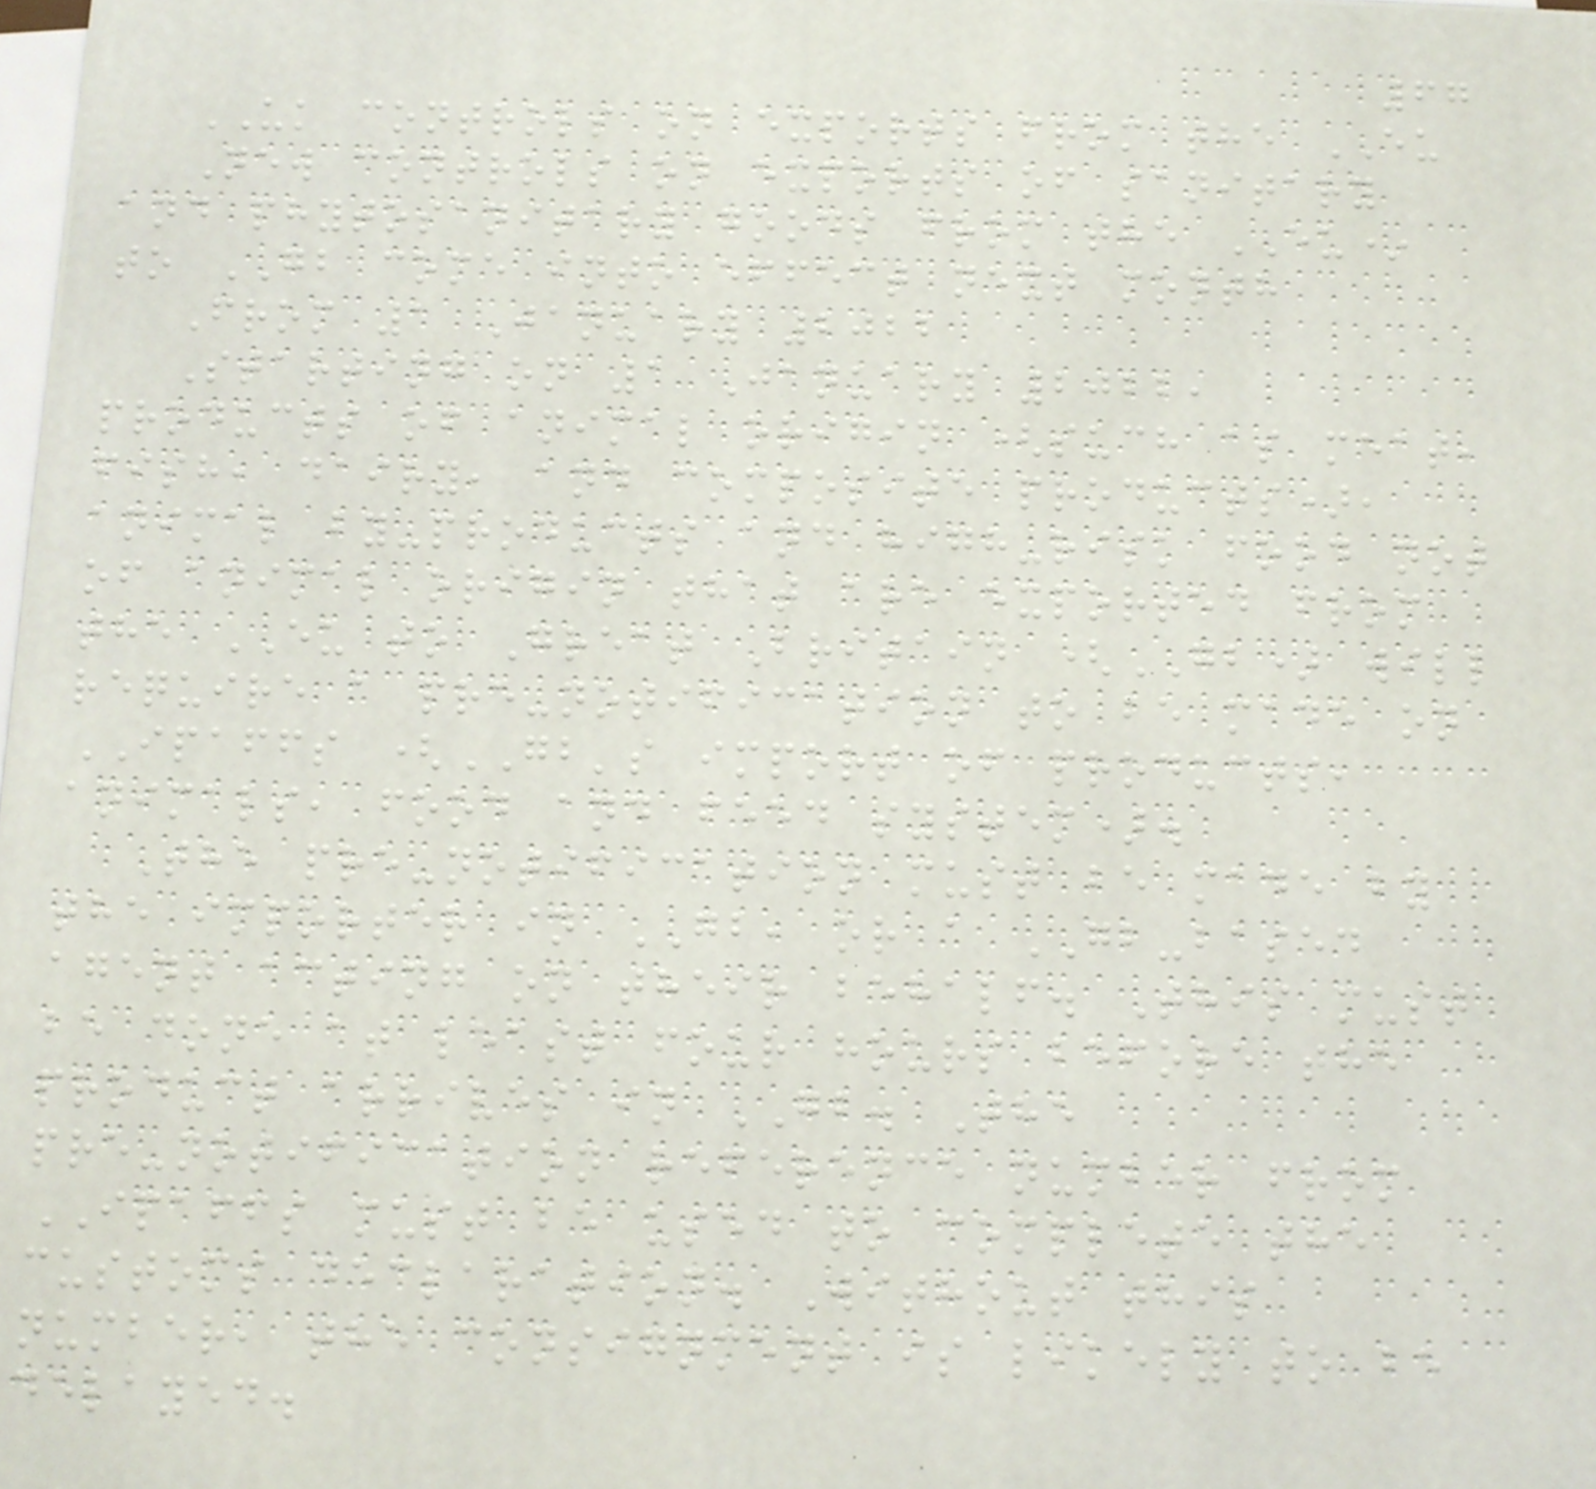67
UK controls on exports from the EU
New controls on exports of sanitary
and phytosanitary goods from the EU*
to GB come into effect next month
From 1 January 2022
Starting on 1 January 2022,
products of animal origin (such as meat,
fish, dairy, and composite products),
animal by-products and high-risk food not
of animal origin that are exported from
the EU to Great Britain (GB) will
require a pre-notification to be made on
IPAFFS (GB's import of products,
animals, food and feed system).
The pre-notification must be made by
the importer in GB, or a GB-based
agent acting on their behalf. This must
be done at least four hours before the
product arrives in GB. The
pre-notification reference number from
IPAFFS must be used to complete the
customs declaration. Without this
number, the consignment is likely to be
delayed.
